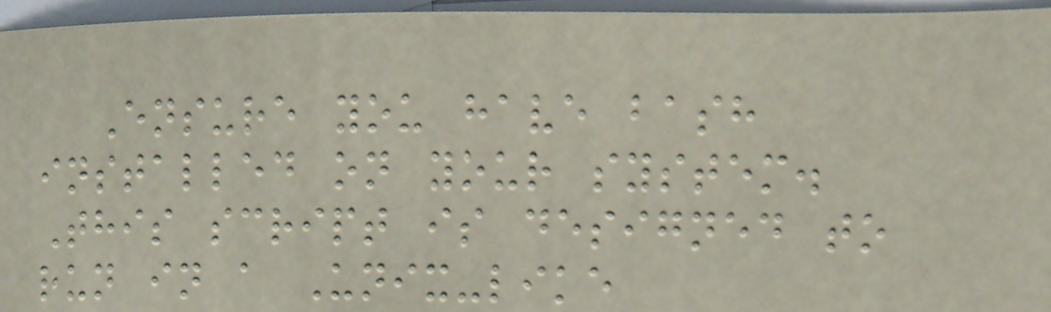Ensure you have bash
installed on your system.
This script is designed to
run in a Unix-like
